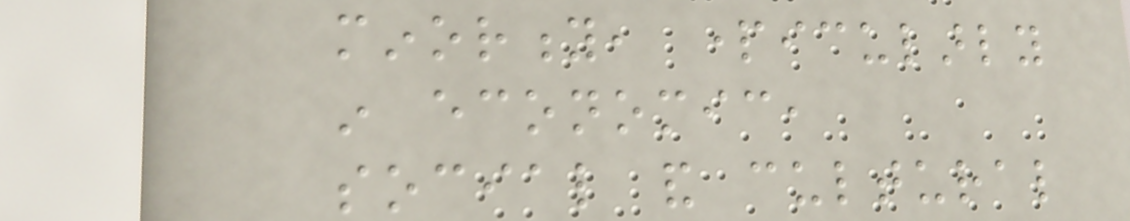minority, particularly
in economic,
social and cultural
